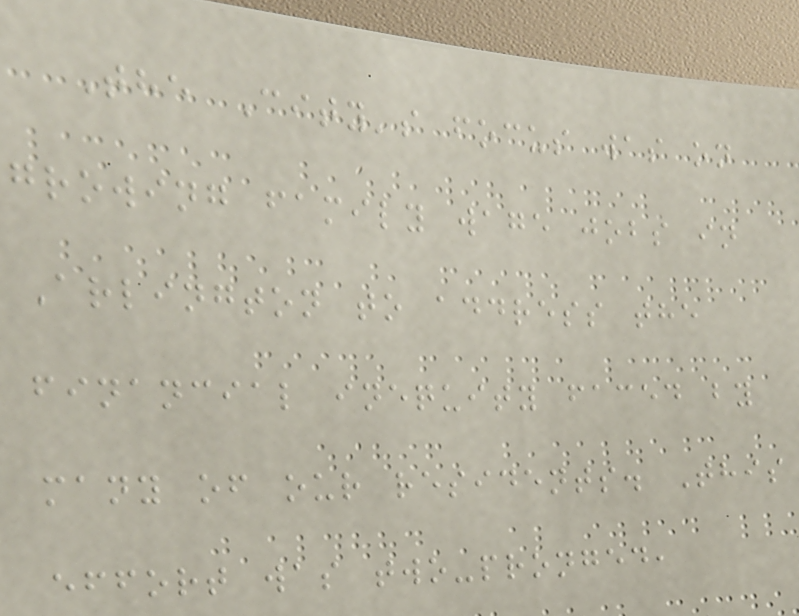The City's focus was on
growing family wage jobs in
Arlington to address the
financial inequity faced by
many of our residents. This
effort was two-pronged,
